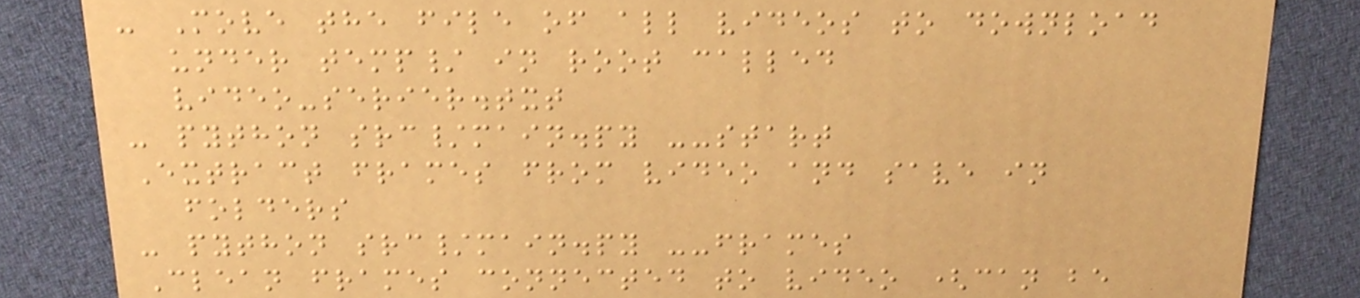- Move the file of all videos to download
under temp/ in root called
video-serier.txt
- python src/main.py --start
Extract frames from video and save in
folders
- python src/main.py --frames
Clean frames connected to video (can be
